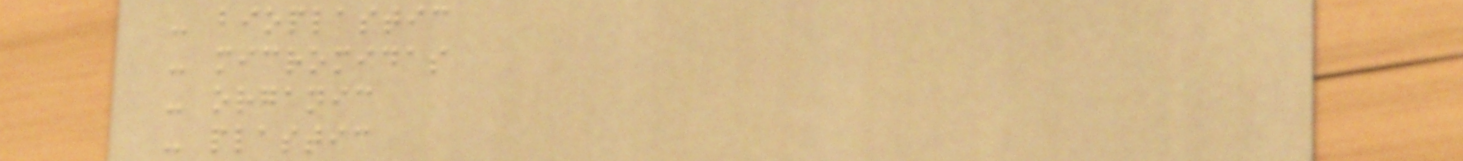- bioplastic
- micromidas
- organic
- plastic
